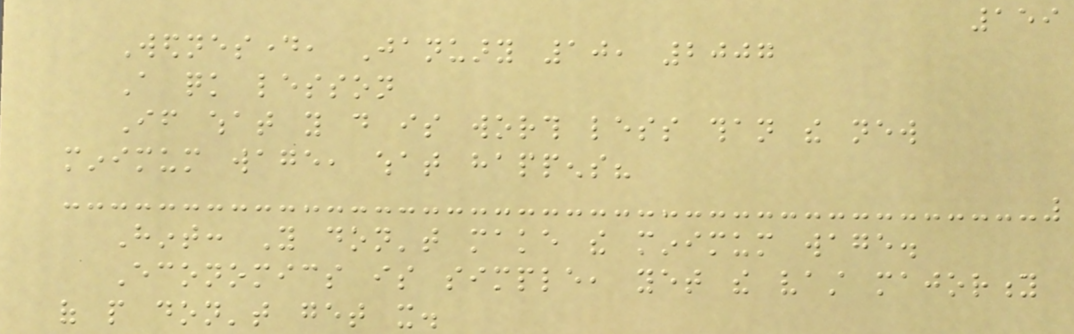159
Wednesday, January 10, 2007
A quick lesson
If what you do is worth less than the new
minimum wage, what happens?
Hint: You don't make the minimum wage.
Economics is simple, yet the vast majority
of people don't get it.
